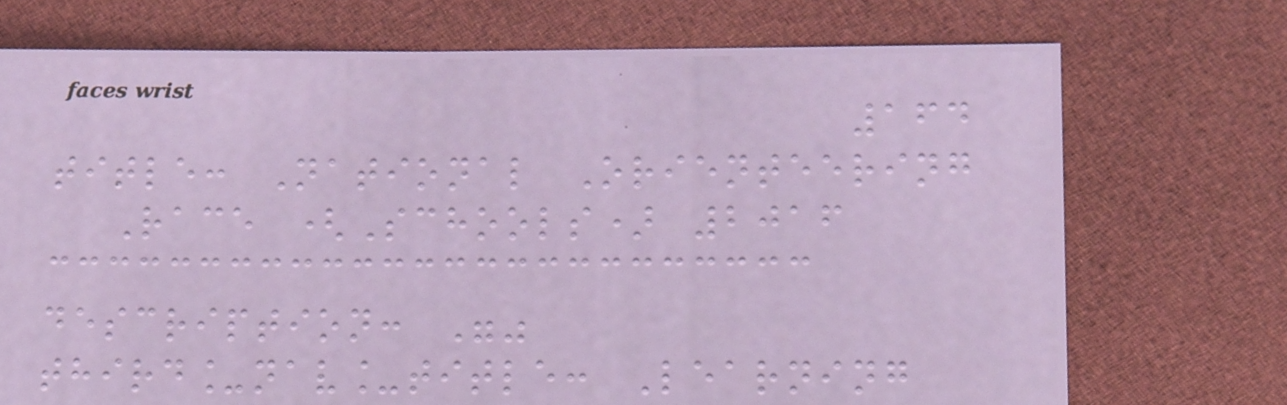164
title: National Orienteering
Race (Schools) 2016
description: ""
third_nav_title: Learning
